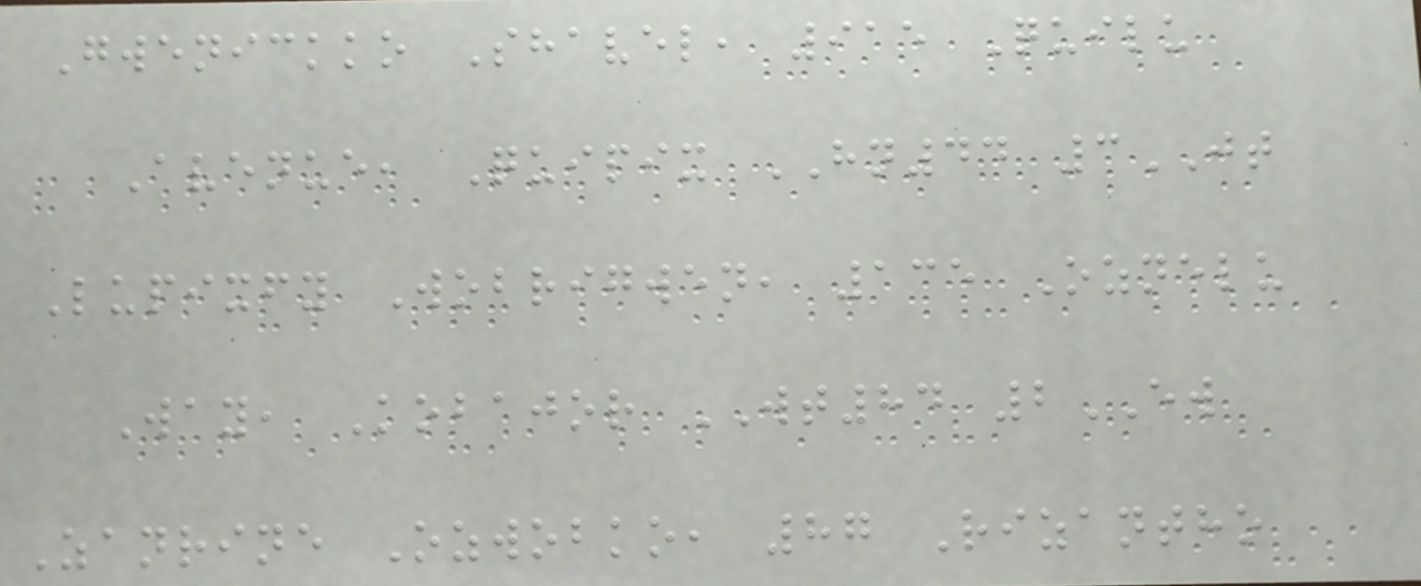Gwenickko Shavel, 915 Quilu
Avenue, Quipix HN44 3JT
Lupixfy Wobrigwen, 135 Oznelu
Way, Kobajor WT84 2EW
Zanrine Ozwobko, 87 Rizantho
